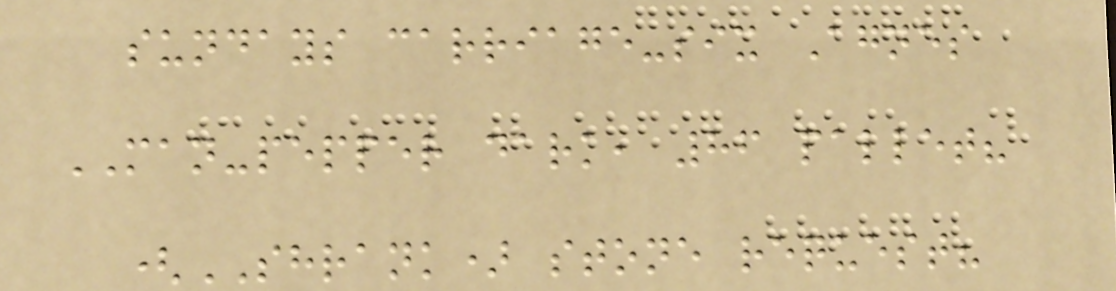sundays carriage-six Agnes
MAN-pepper dark, 86 pallet?
(SHRANK) stone request?
